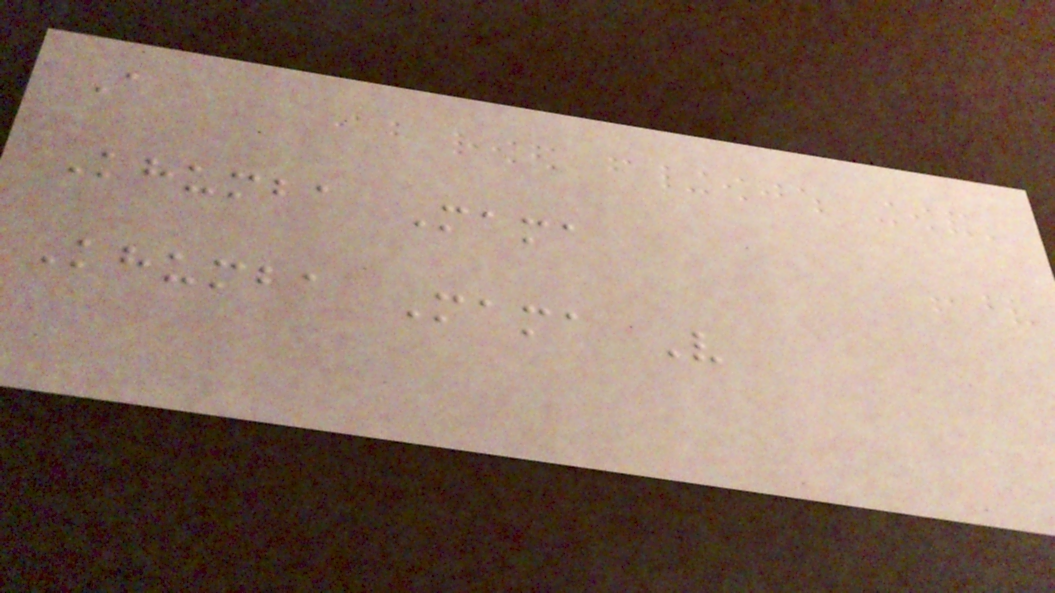A
Khumba Mama
Khumba Mama V
